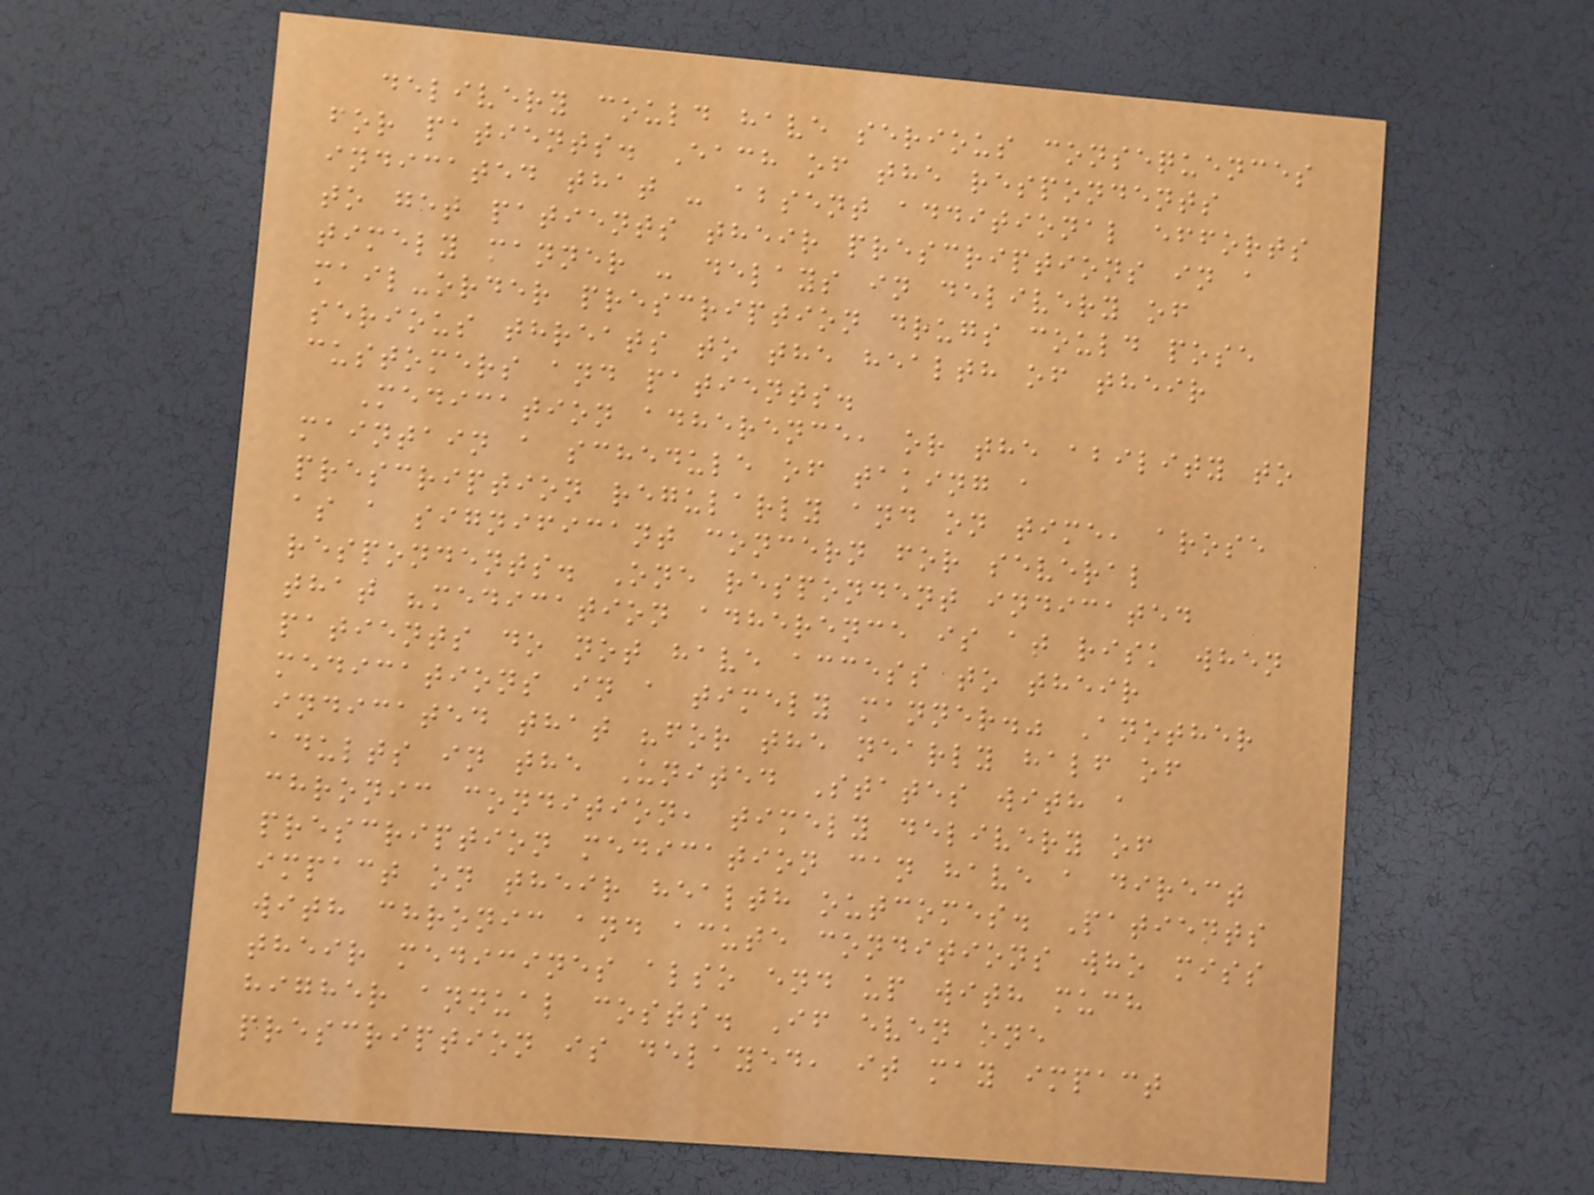delivery could have serious consequences
for patients. Each of the respondents
indicated that - absent additional efforts
to get patients their prescriptions in a
timely manner - delays in delivery of
mail-order prescription drugs could pose
serious threats to the health of their
customers and patients.
Medication adherence, or the ability to
maintain a schedule of taking a
prescription regularly and on time, arose
as a significant concern for several
respondents. One respondent indicated
that "medication adherence is at risk when
patients do not have access to their
medications in a timely manner." Another
indicated that "for the nearly half of
adults in the United States with a
chronic condition, timely delivery of
prescription medication can have a direct
impact on their health outcomes. Patients
with chronic and acute conditions who miss
their medicines also end up with much
higher annual costs. If even one
prescription is delayed, it may impact
